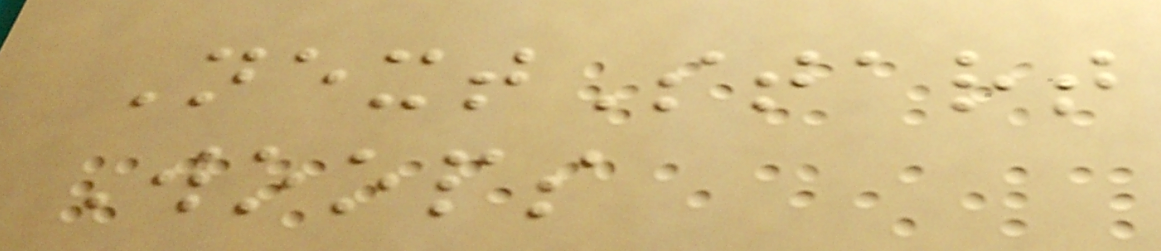NextStart
Woops
